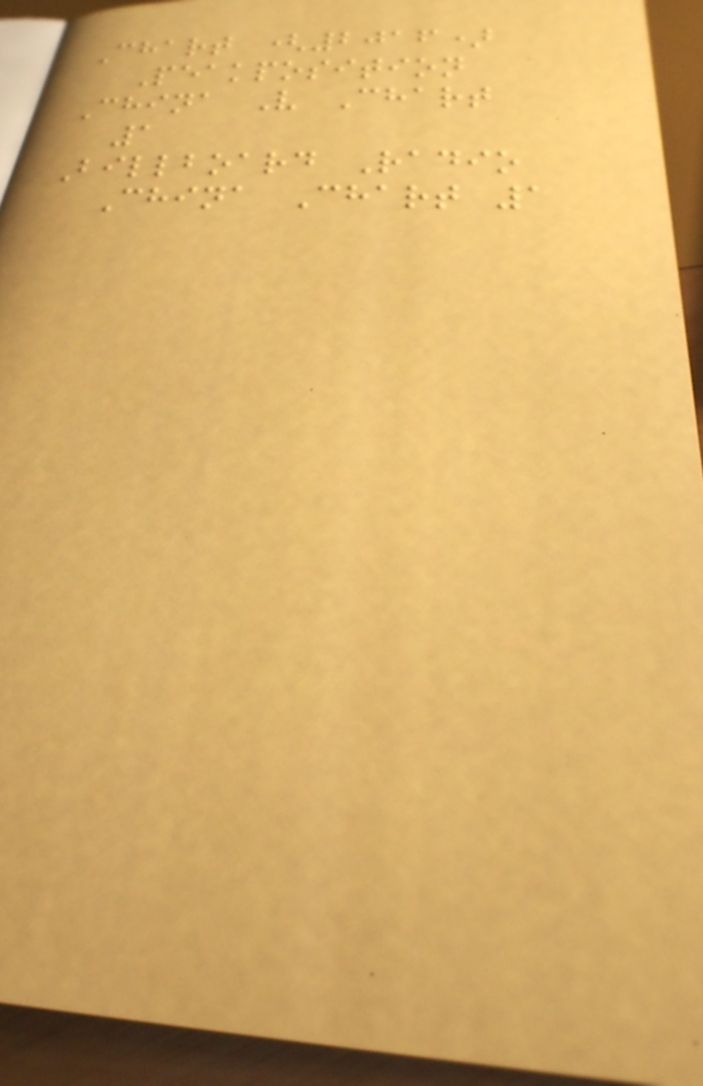Chart (2016)
Peakposition
China V Chart
1
Billboard Radio
China Chart 1
